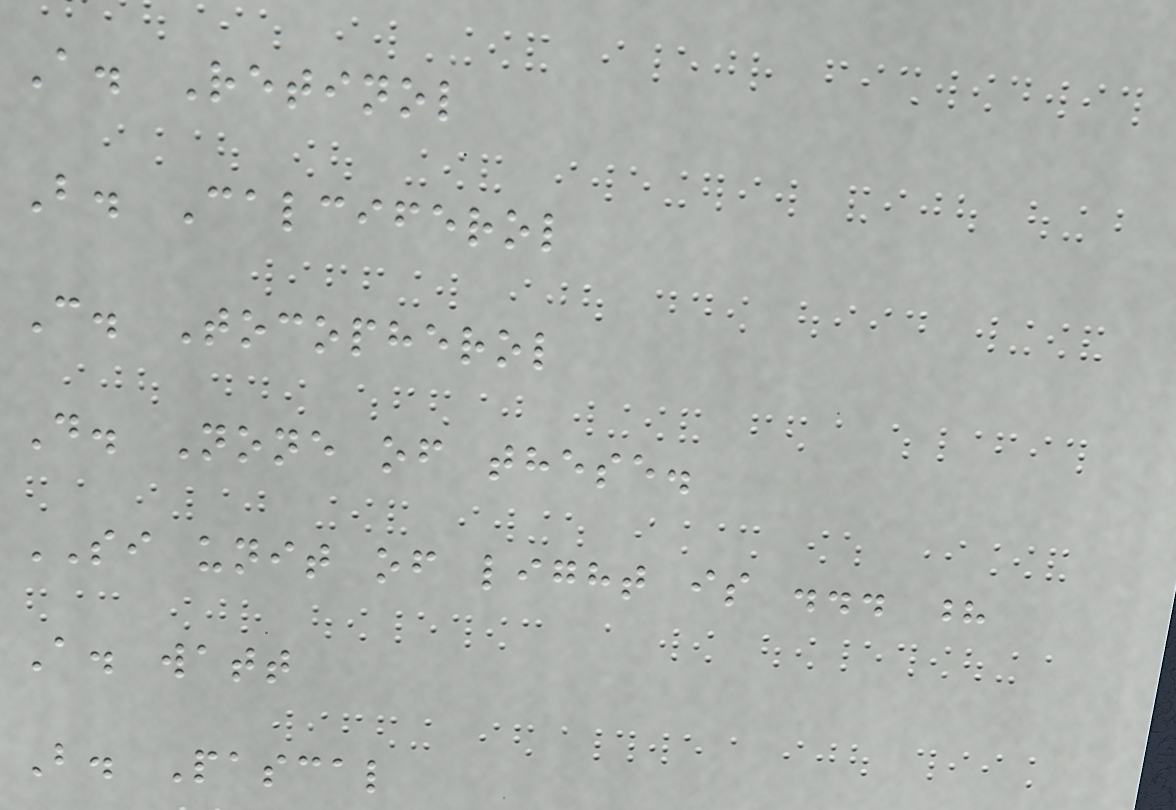A. Retinol
B. Calciferol
C. Tocopherol
D. None of these.
SI unit of light is ... ?
A. watt
B. Pascal
